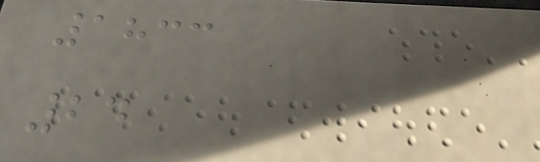1833
24
